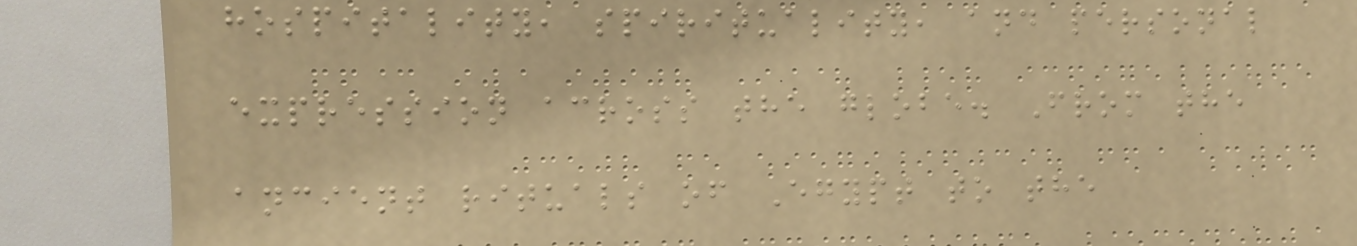hospitality, spirituality, and personal
expression across the globe. From the
ancient rituals of Egypt to the
